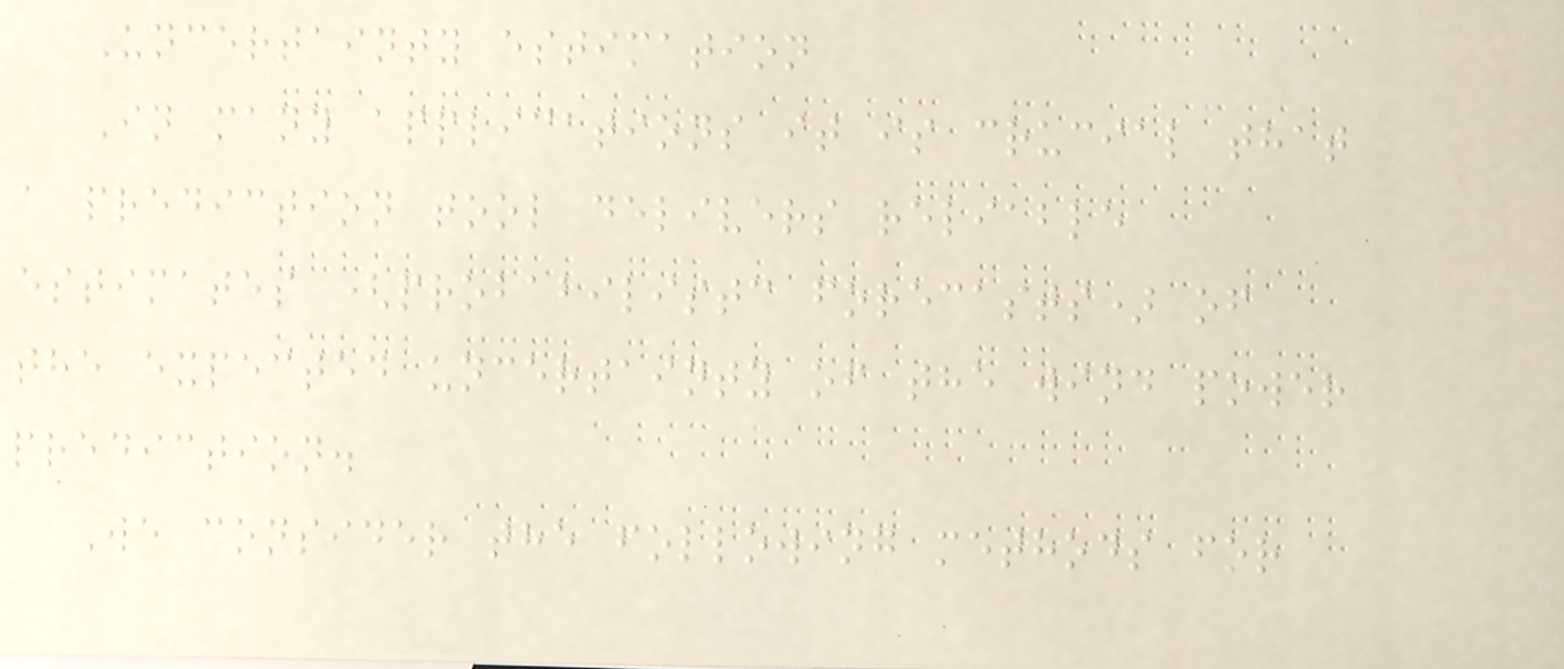Uncertainty estimation
In many applications it is crucial that
a prediction tool delivers reliable
estimates (probabilistc forecasts) of
the expected uncertainty of the wind power
prediction.
We consider the following methods for
